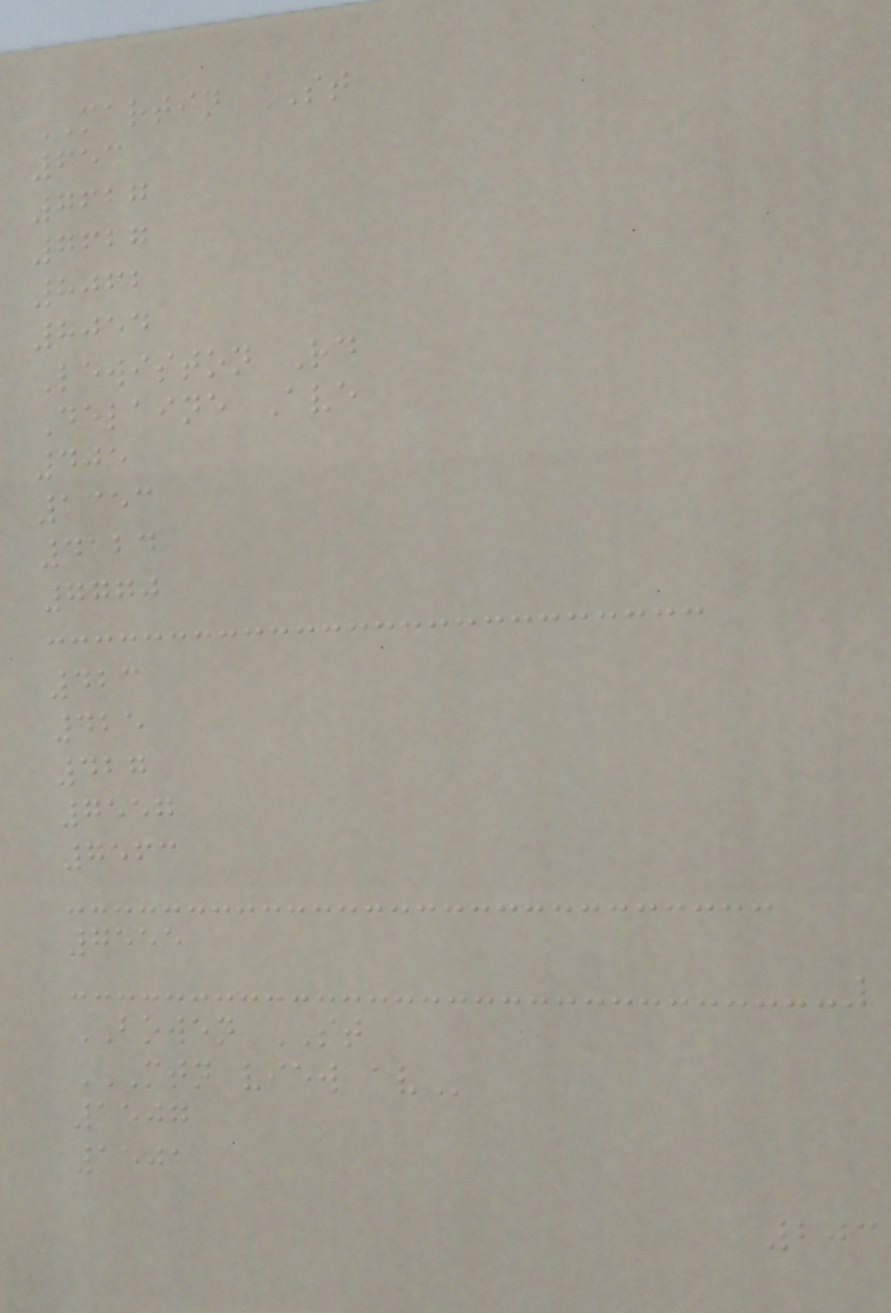MARTIN ST
653
7627
7627
8062
8054
Lewiston Rd
Delaine Ave
405
1353
4124
7770
423
425
427
7557
7563
7555
BOWEN ST
MTN VIEW AV
1507
1501
203
